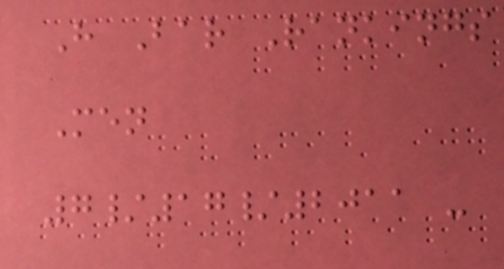H Bar Rankings
Men
7/17/2011 -
